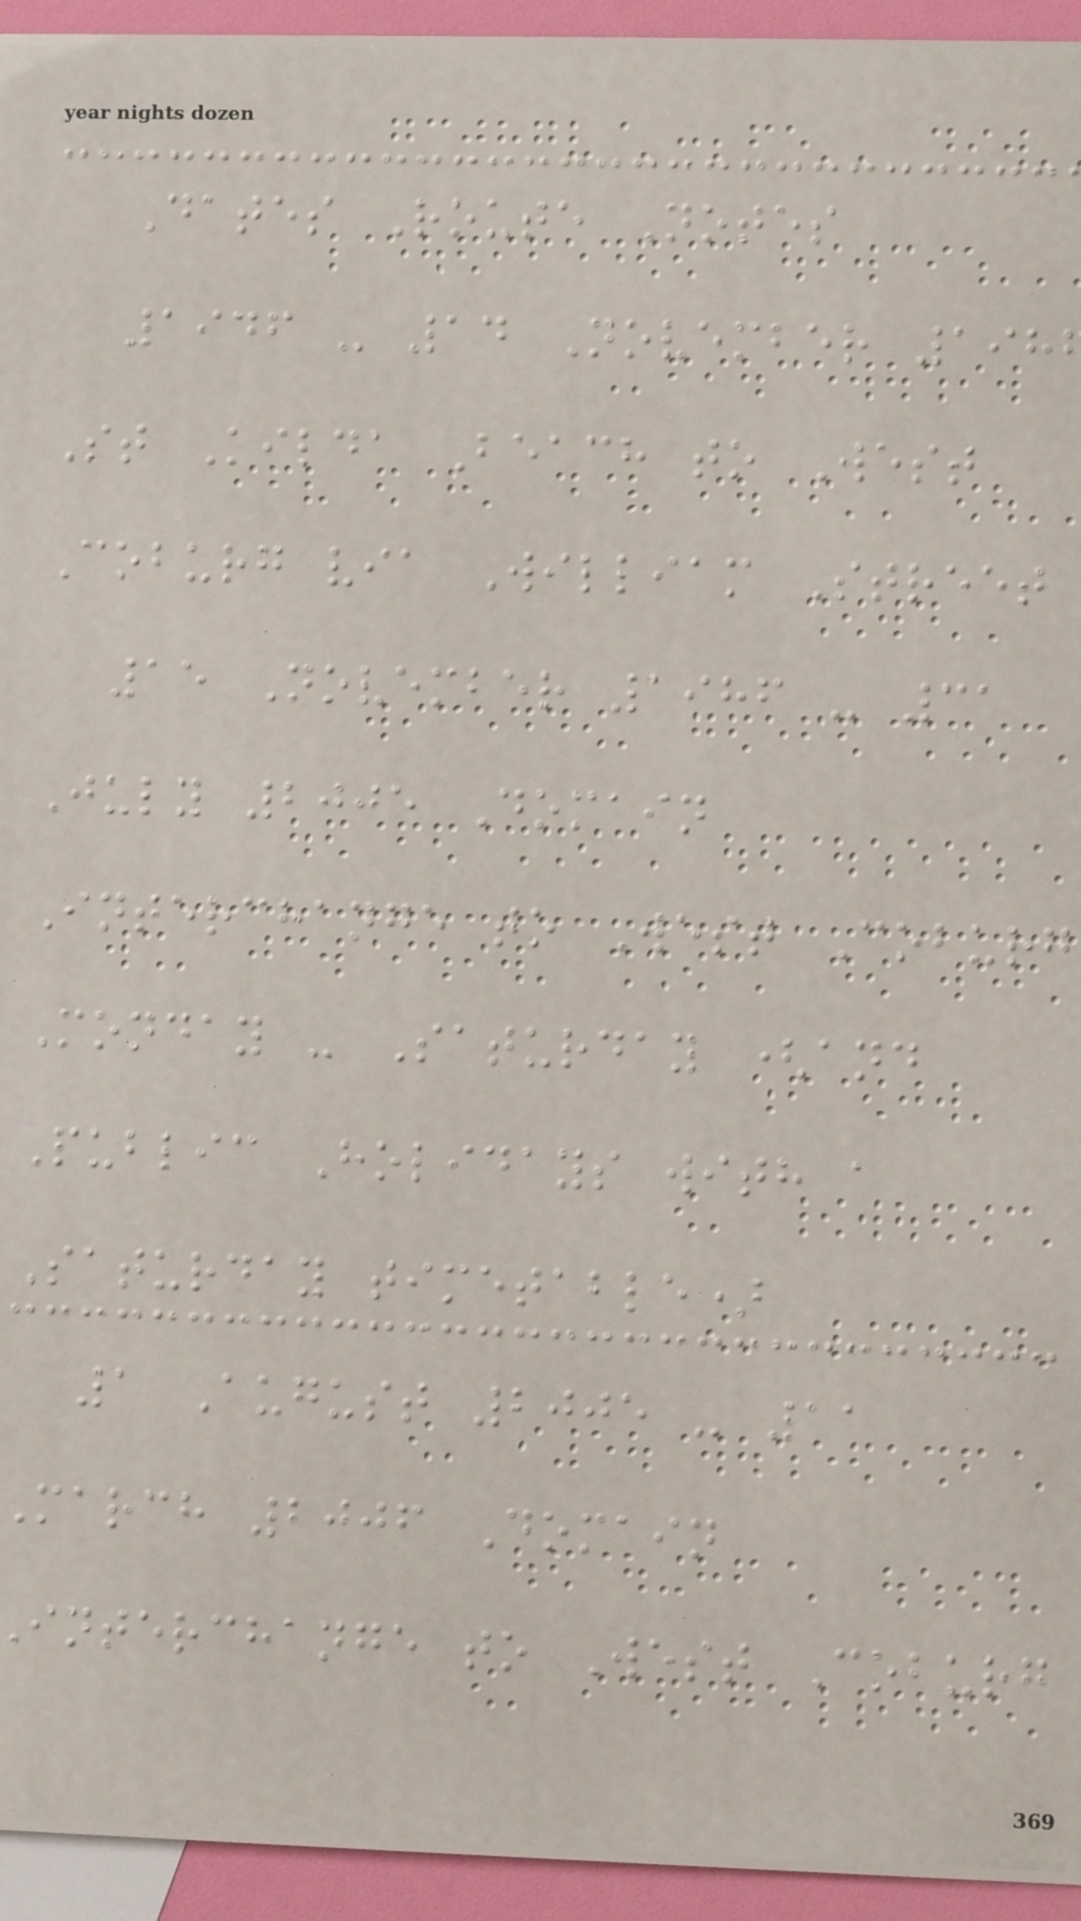Dates Route Notes
1946 - 14 November 198
St Kilda Beach to West
Coburg via William Street
15 November 1986 - 31
July 2005 Domain
Interchange to West Coburg
Monday - Saturday (and
Public Holidays with a
Saturday timetable)
1 August 2005 - 11
march 2006 Domain
interchange to West Coburg
